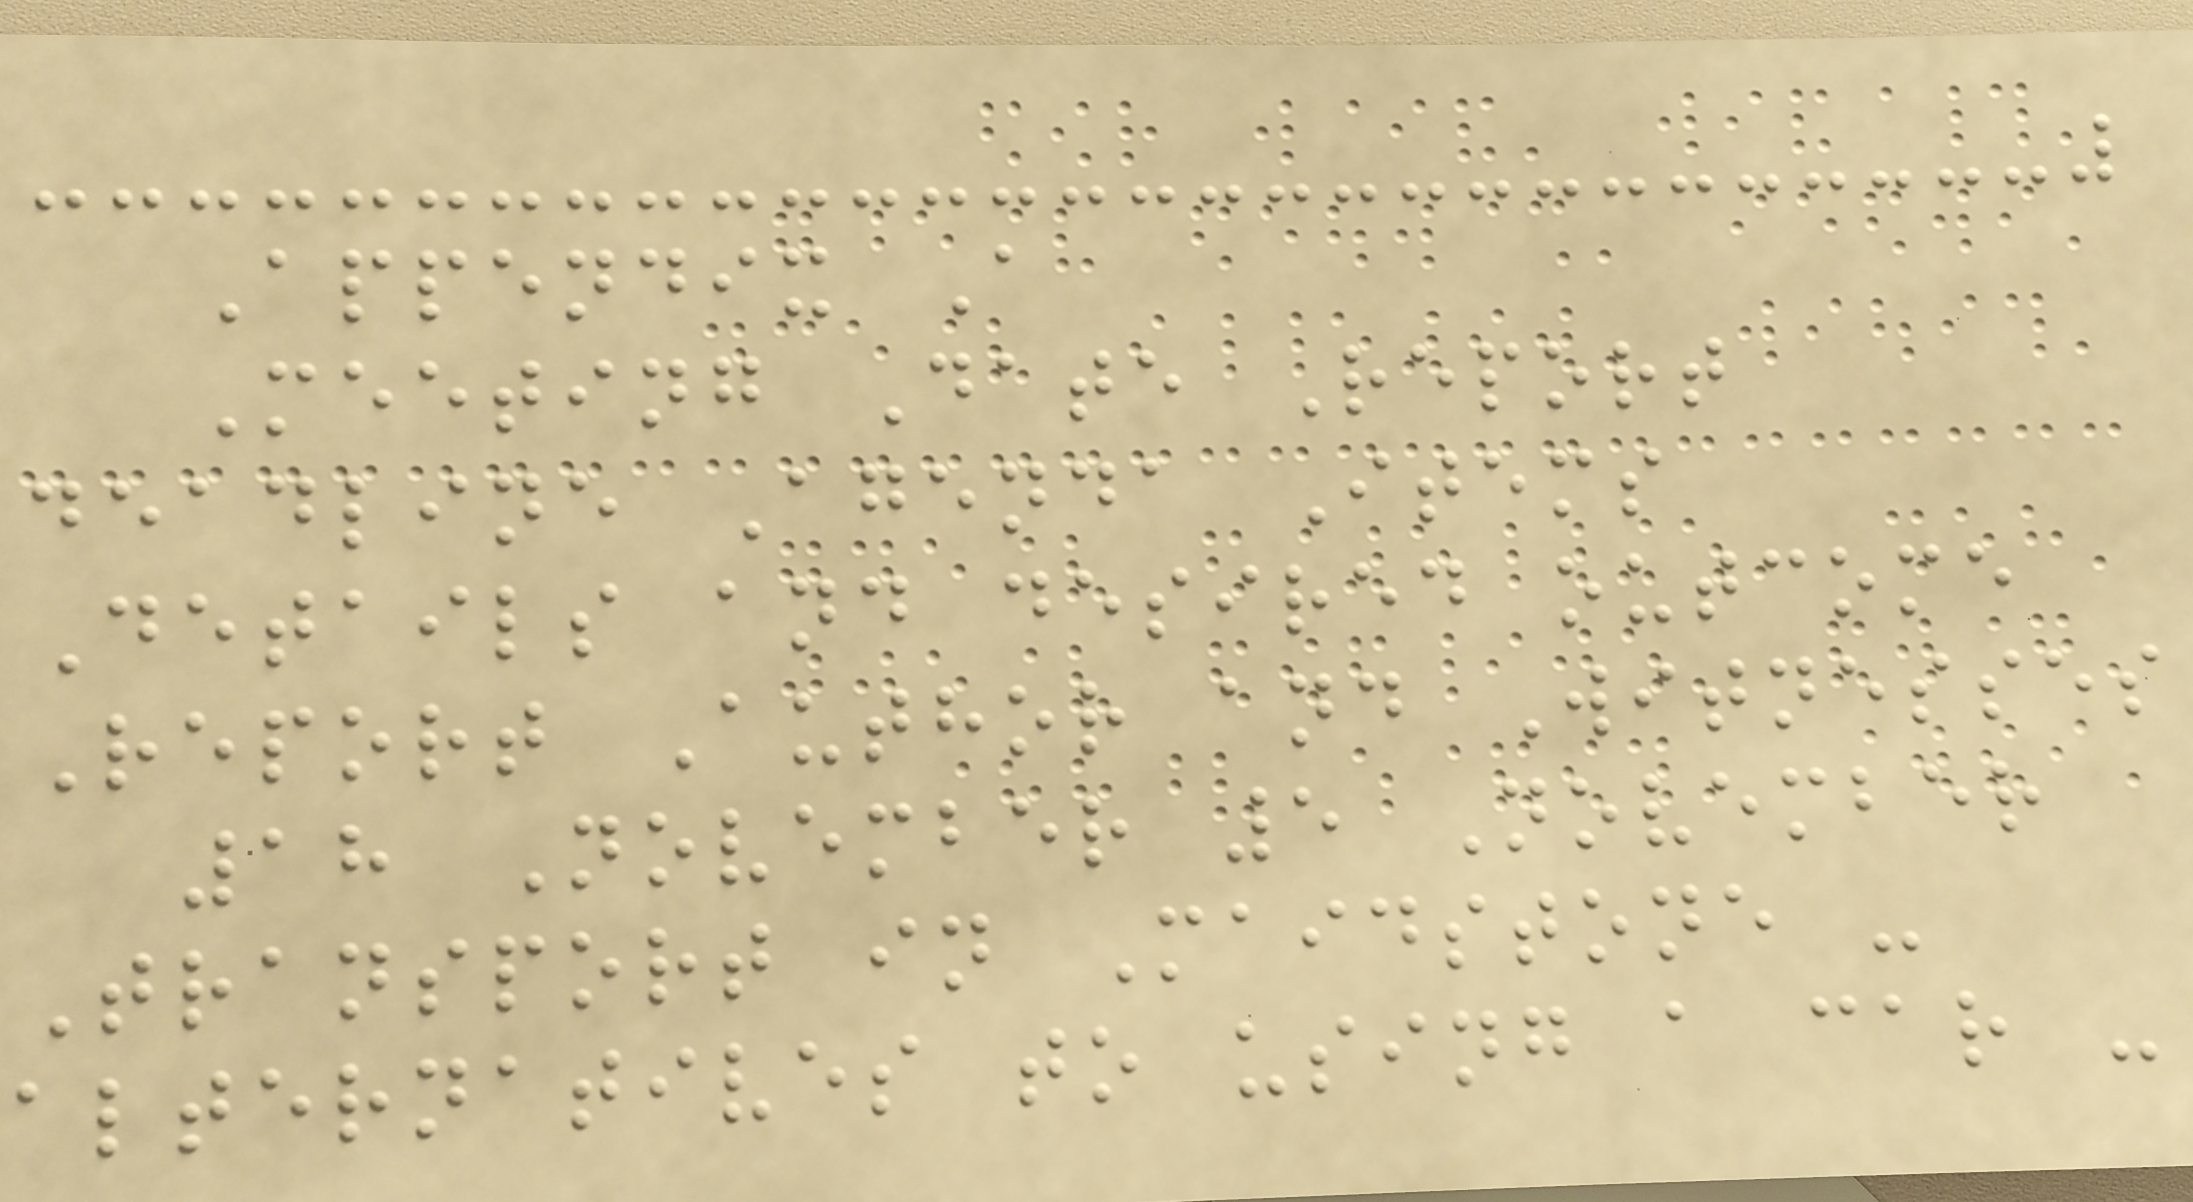Appendix A
Meeting Date Report
deadline Agenda Items
Details and desired outcome
Report Author and Witnesses
18 November 5 November
Transport in Maidstone -
alternatives to using a car -
